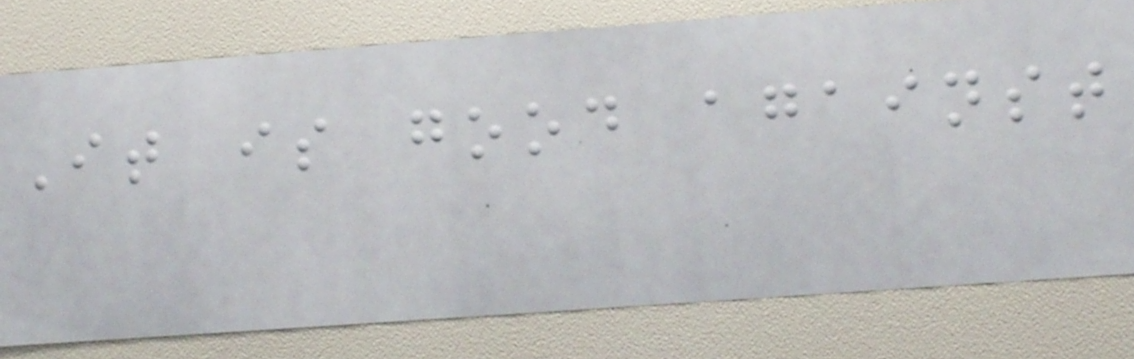It is good against
